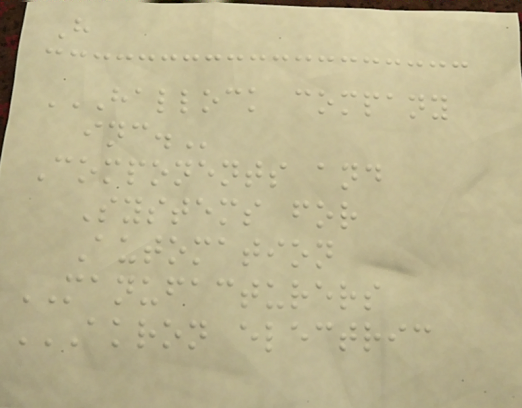H
HALLOCK COMPANY
INC.
Components and
Systems for
Automation
MANUFACTURERS
AKRON ELECTRIC
